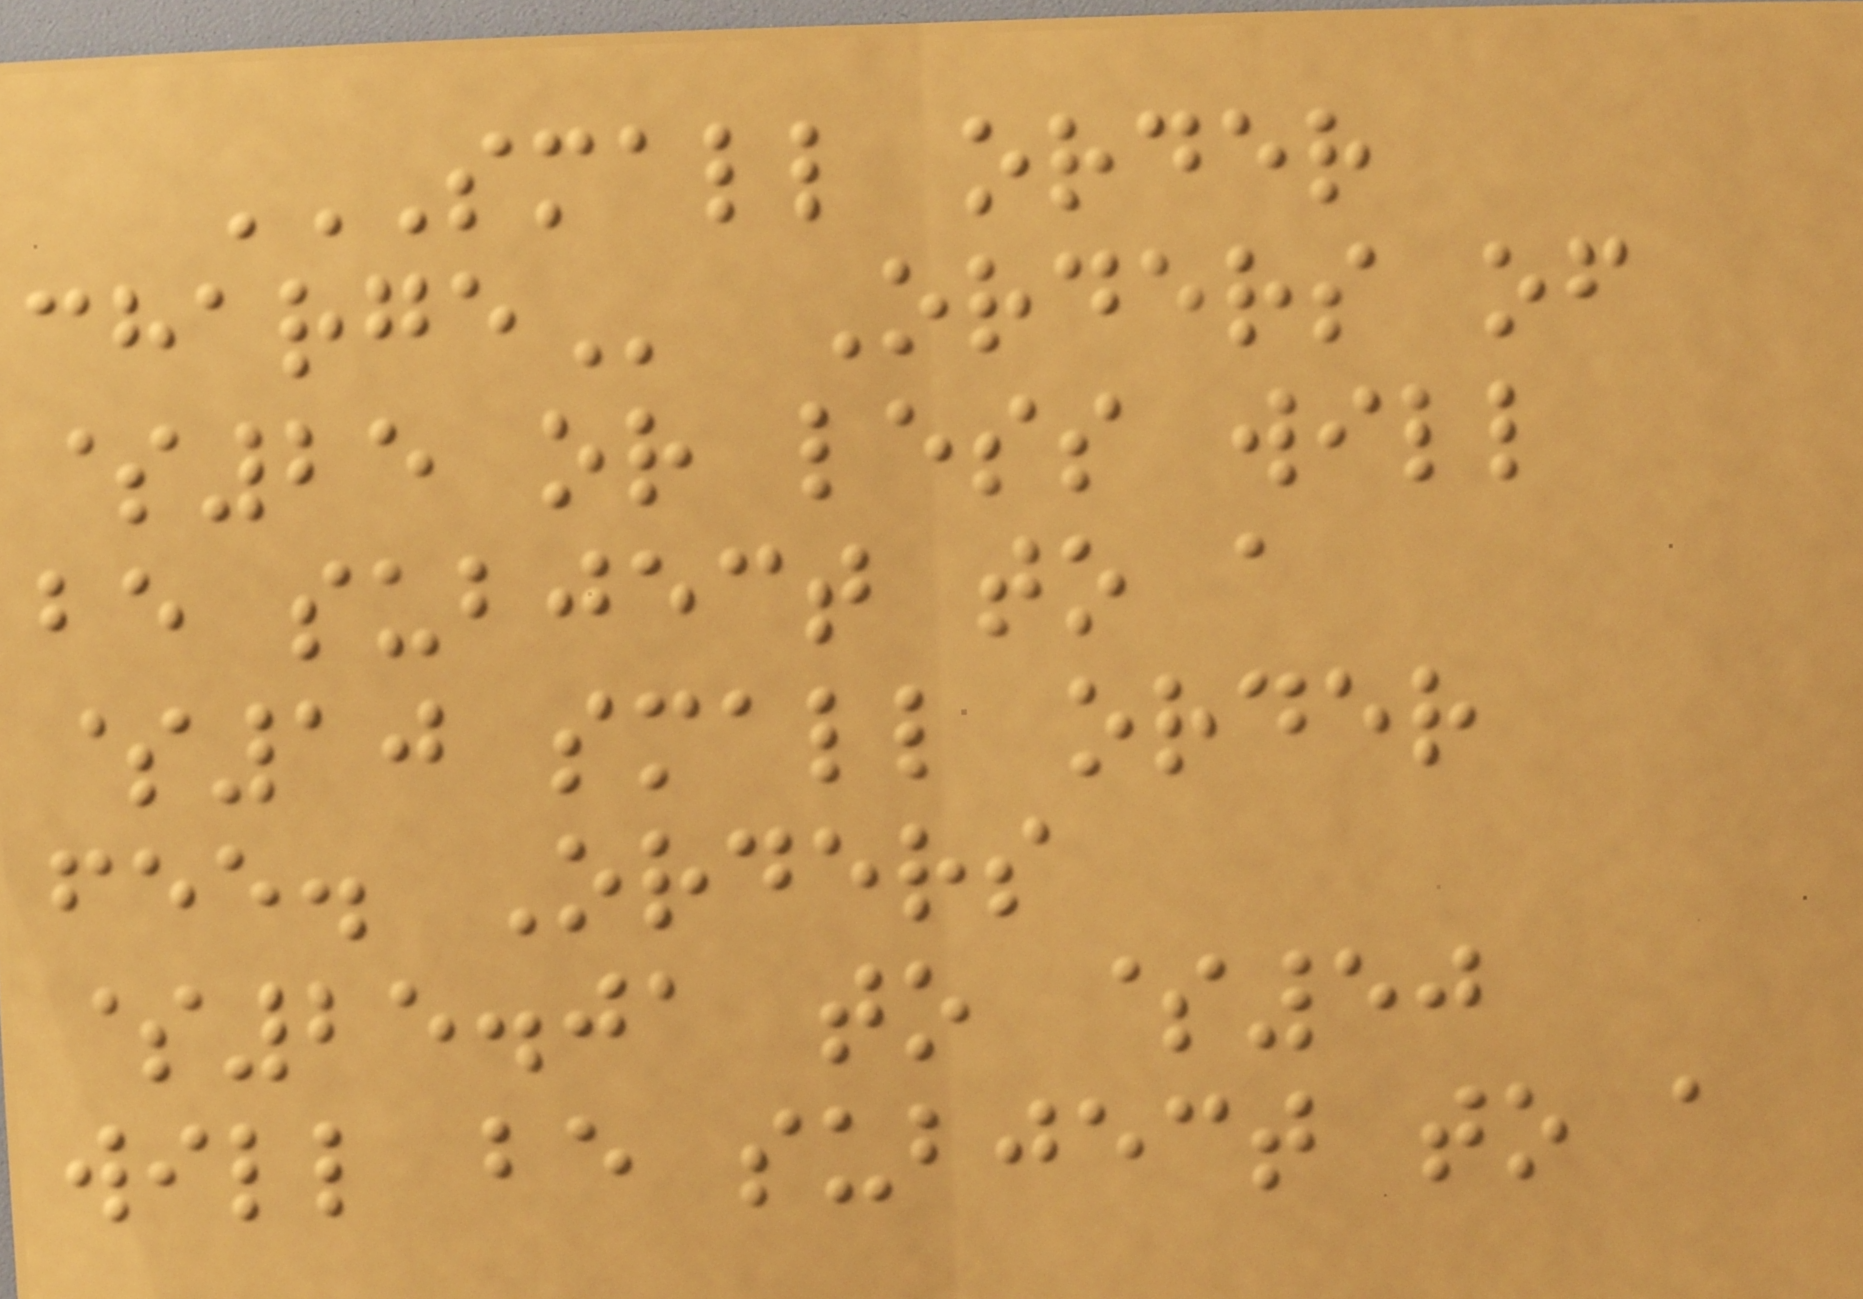SMALL ORDER
CHARGE Orders of
$25 or less will
be subject to a
$10 small order
fee. Orders
$25.01 to $50
will be subject to a
